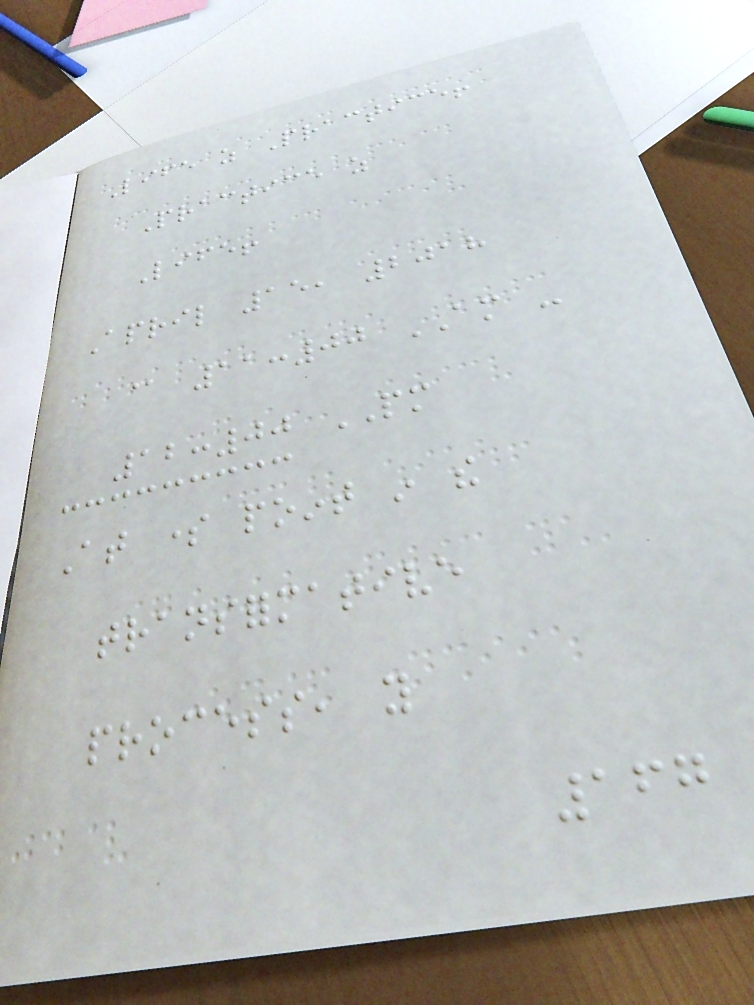Life as Practice!
Practice as
Life!
April 15, 2018
@ 11:00 AM -
12:00 PM
At some point in the
transformative
process, you
167
